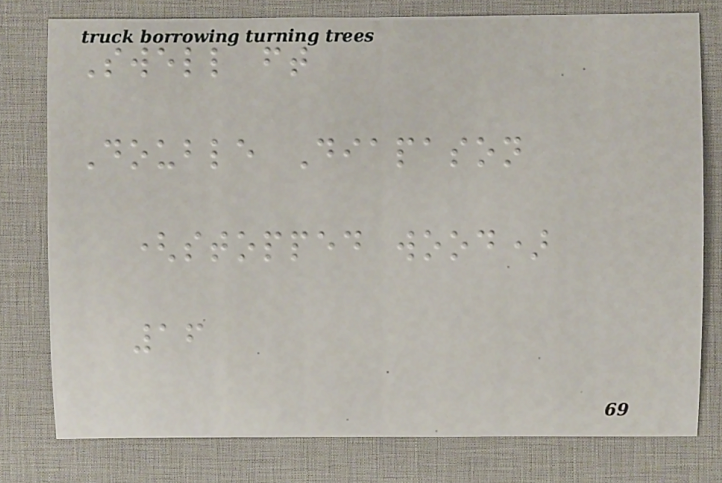Swell ft
Double Diapason
(stopped wood)
16
